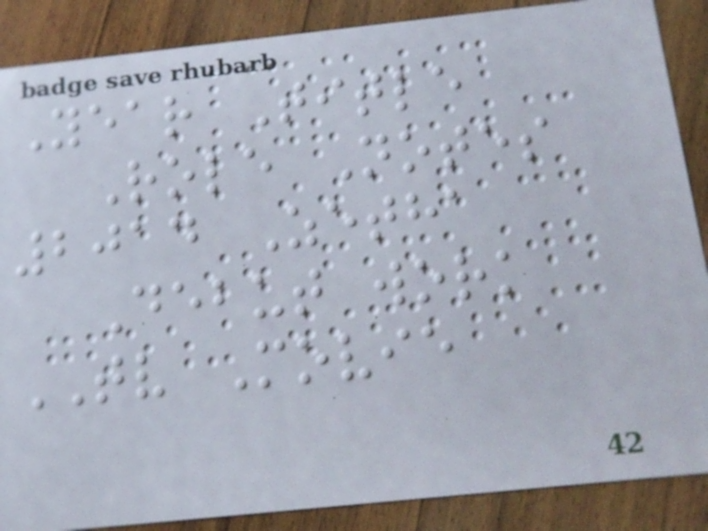Year Title
Role Notes
2014 Zetha
Debut work
TV Movie
